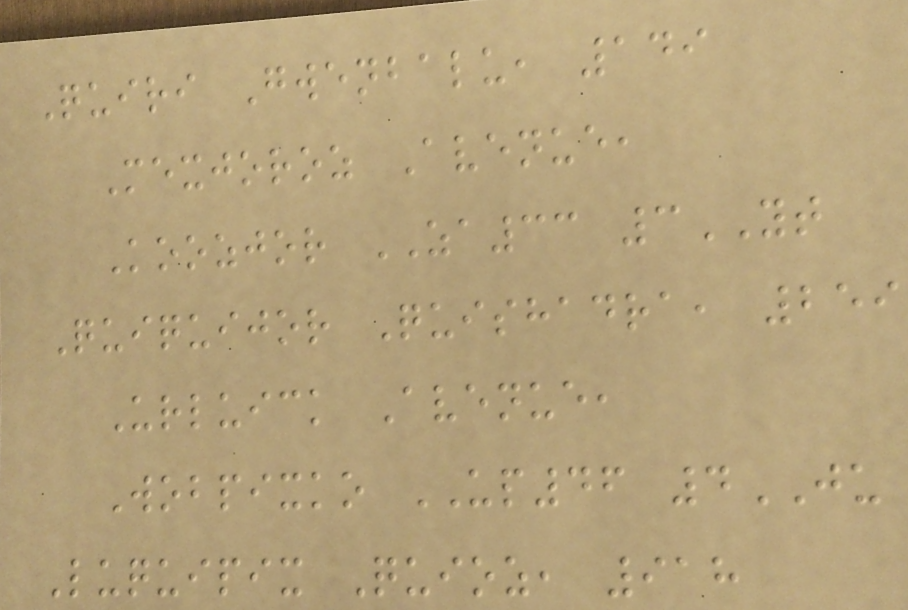Quiri Gwenbalu, 149
Mexjoroz Avenue,
Koozjor ZA33 3YT
Quiquijor Quishadra, 259
Urluick Avenue,
Wobpixko UP46 4JU
Luquipix Quioz, 918
